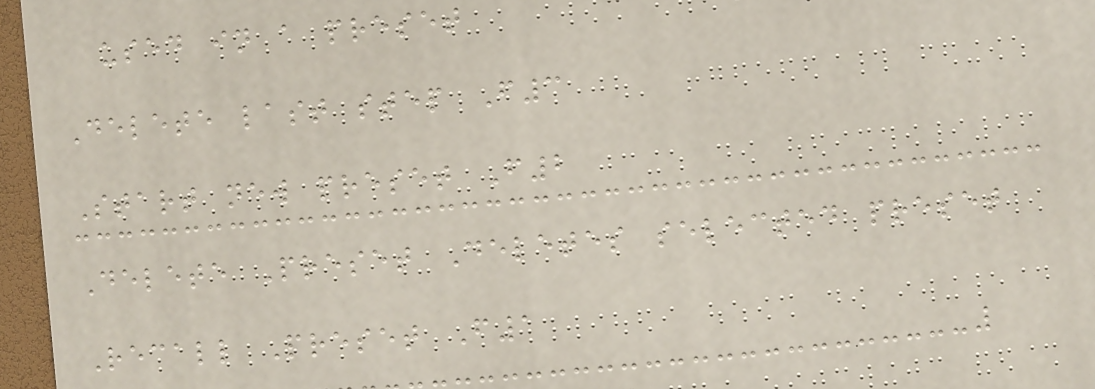used in a preset
Delete last step F3
Start new preset F2
Delete Preset Deletes selected preset
Recall Preset F1
